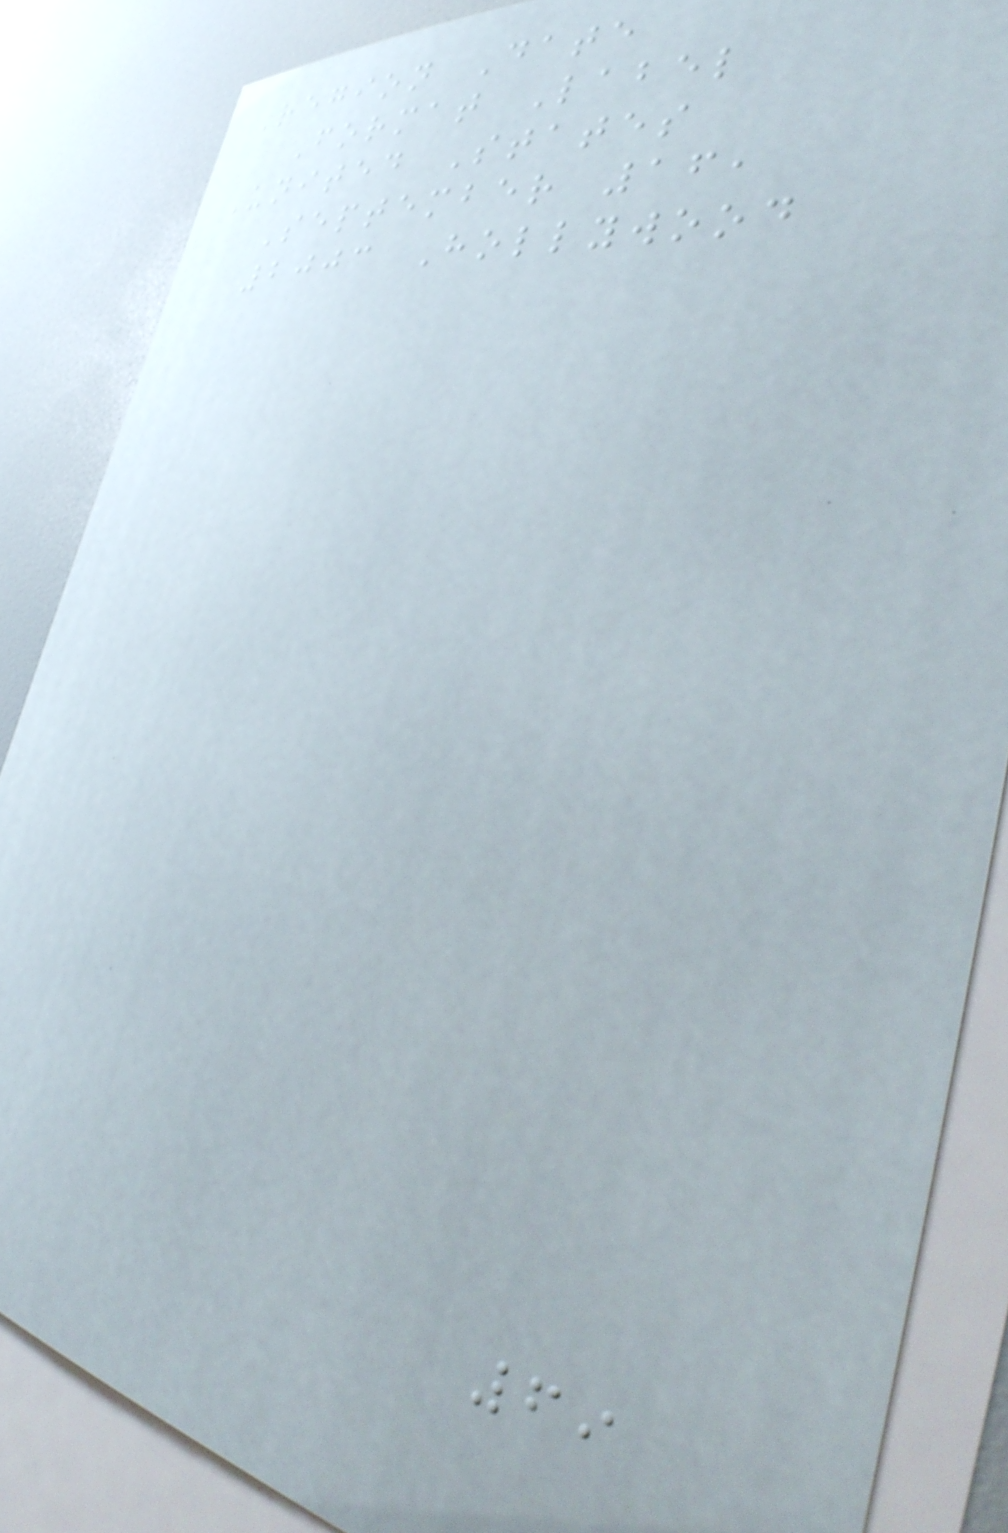Region Date
Format Label
United States
September 16,
2003 Hollywood
69
